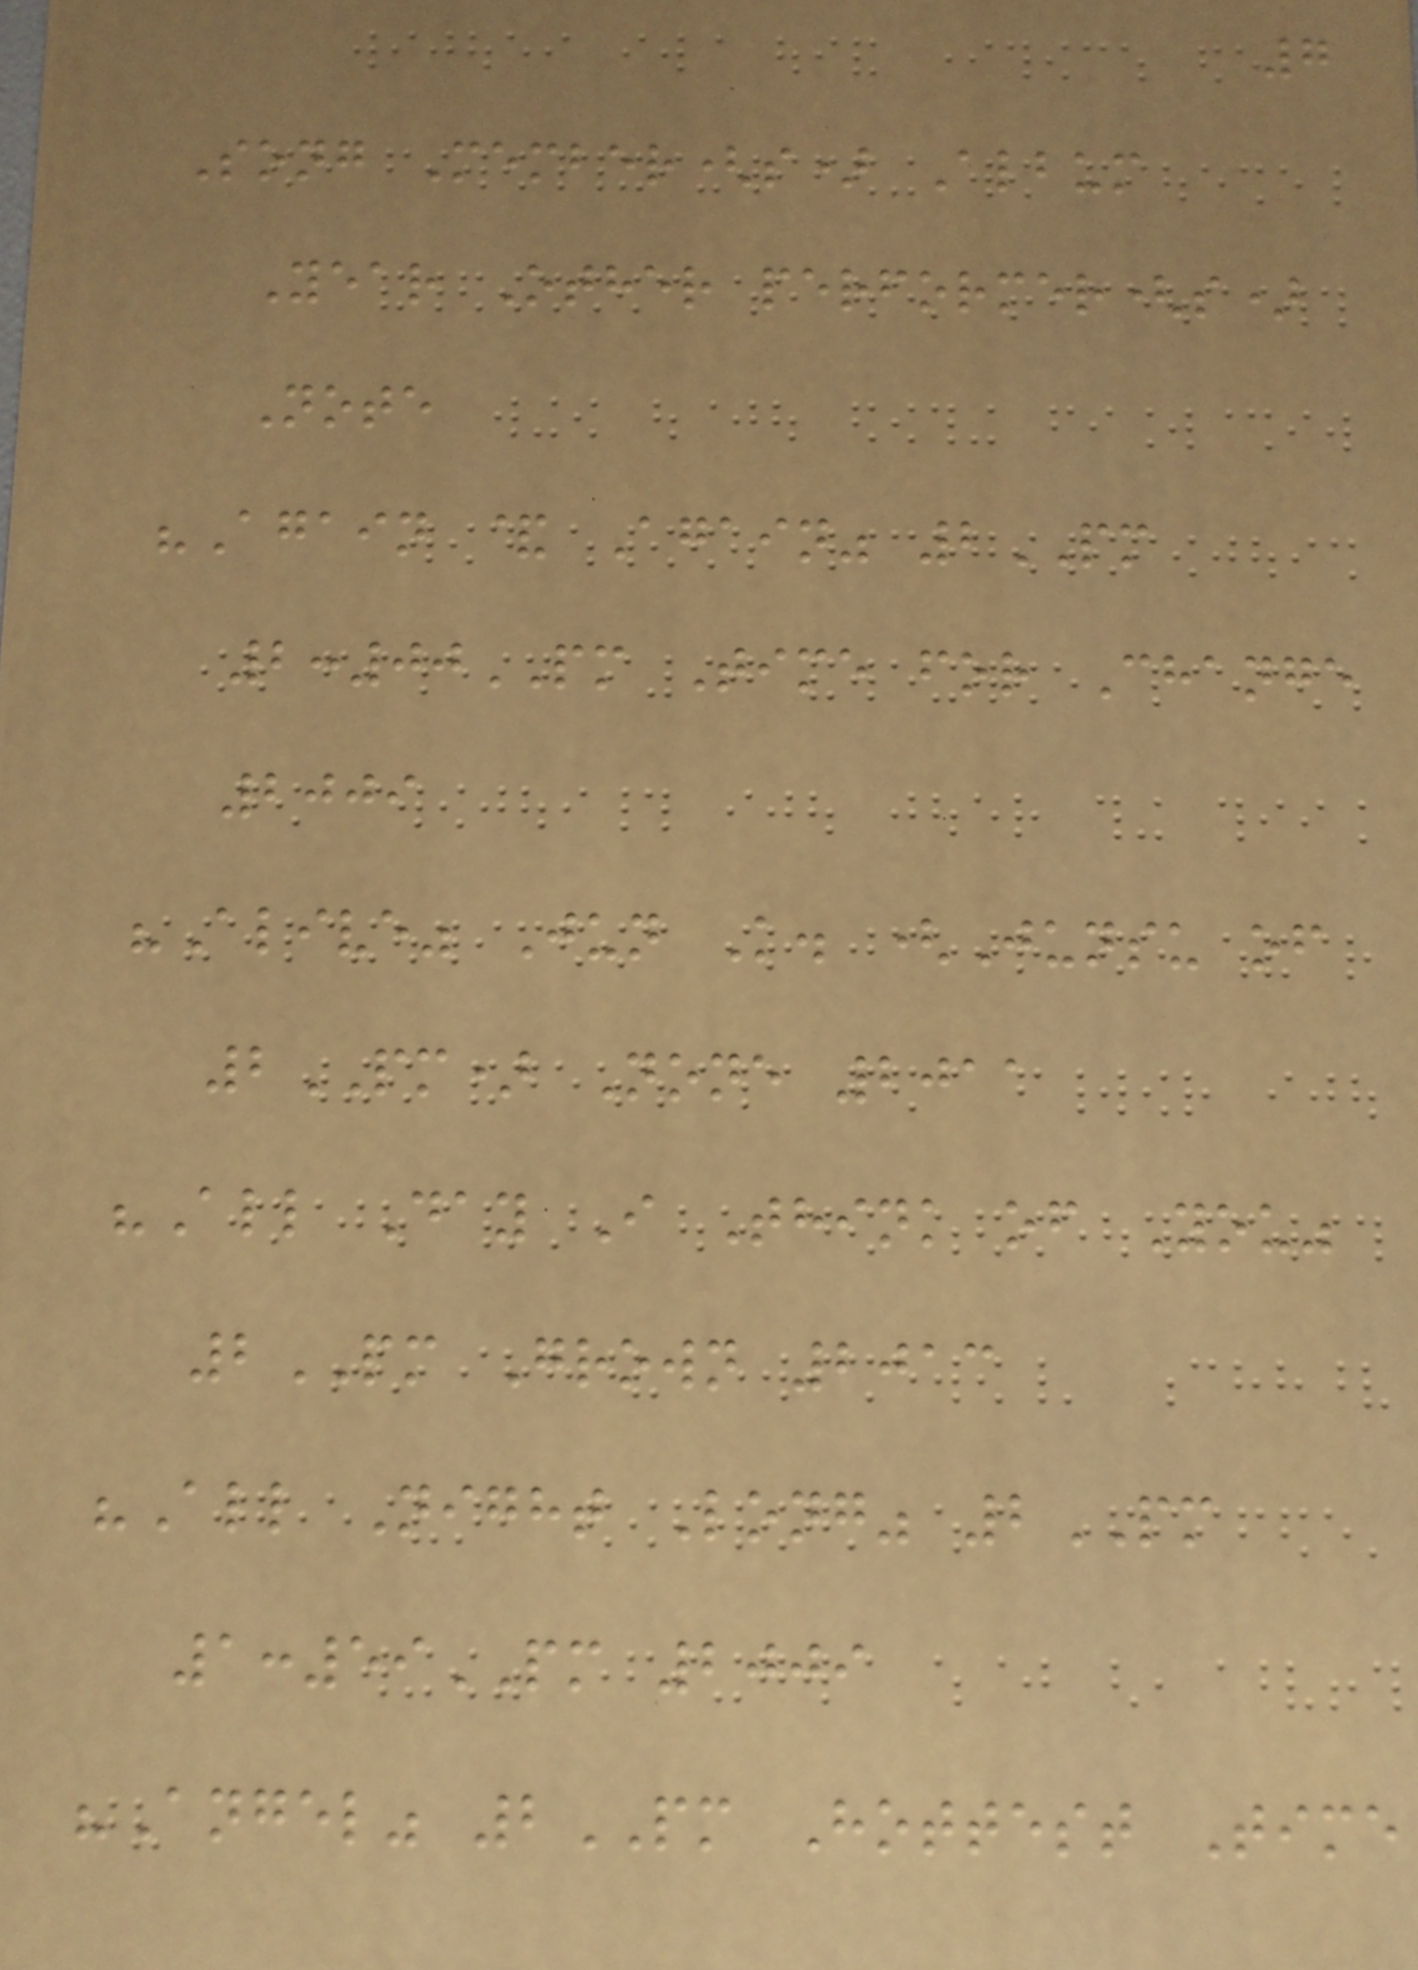7
Song Member(s) Album
Year Other performer(s)
Note
"Again & Again" 2PM
2:00PM Time for Change
2009
"Alive" Jun K. (Junsu of
2PM) None 2011
"All Day I Think of You"
2PM Grown 2013
"All Night Long" 2PM
1:59PM 2009
"Angel" 2PM Hottest Time
